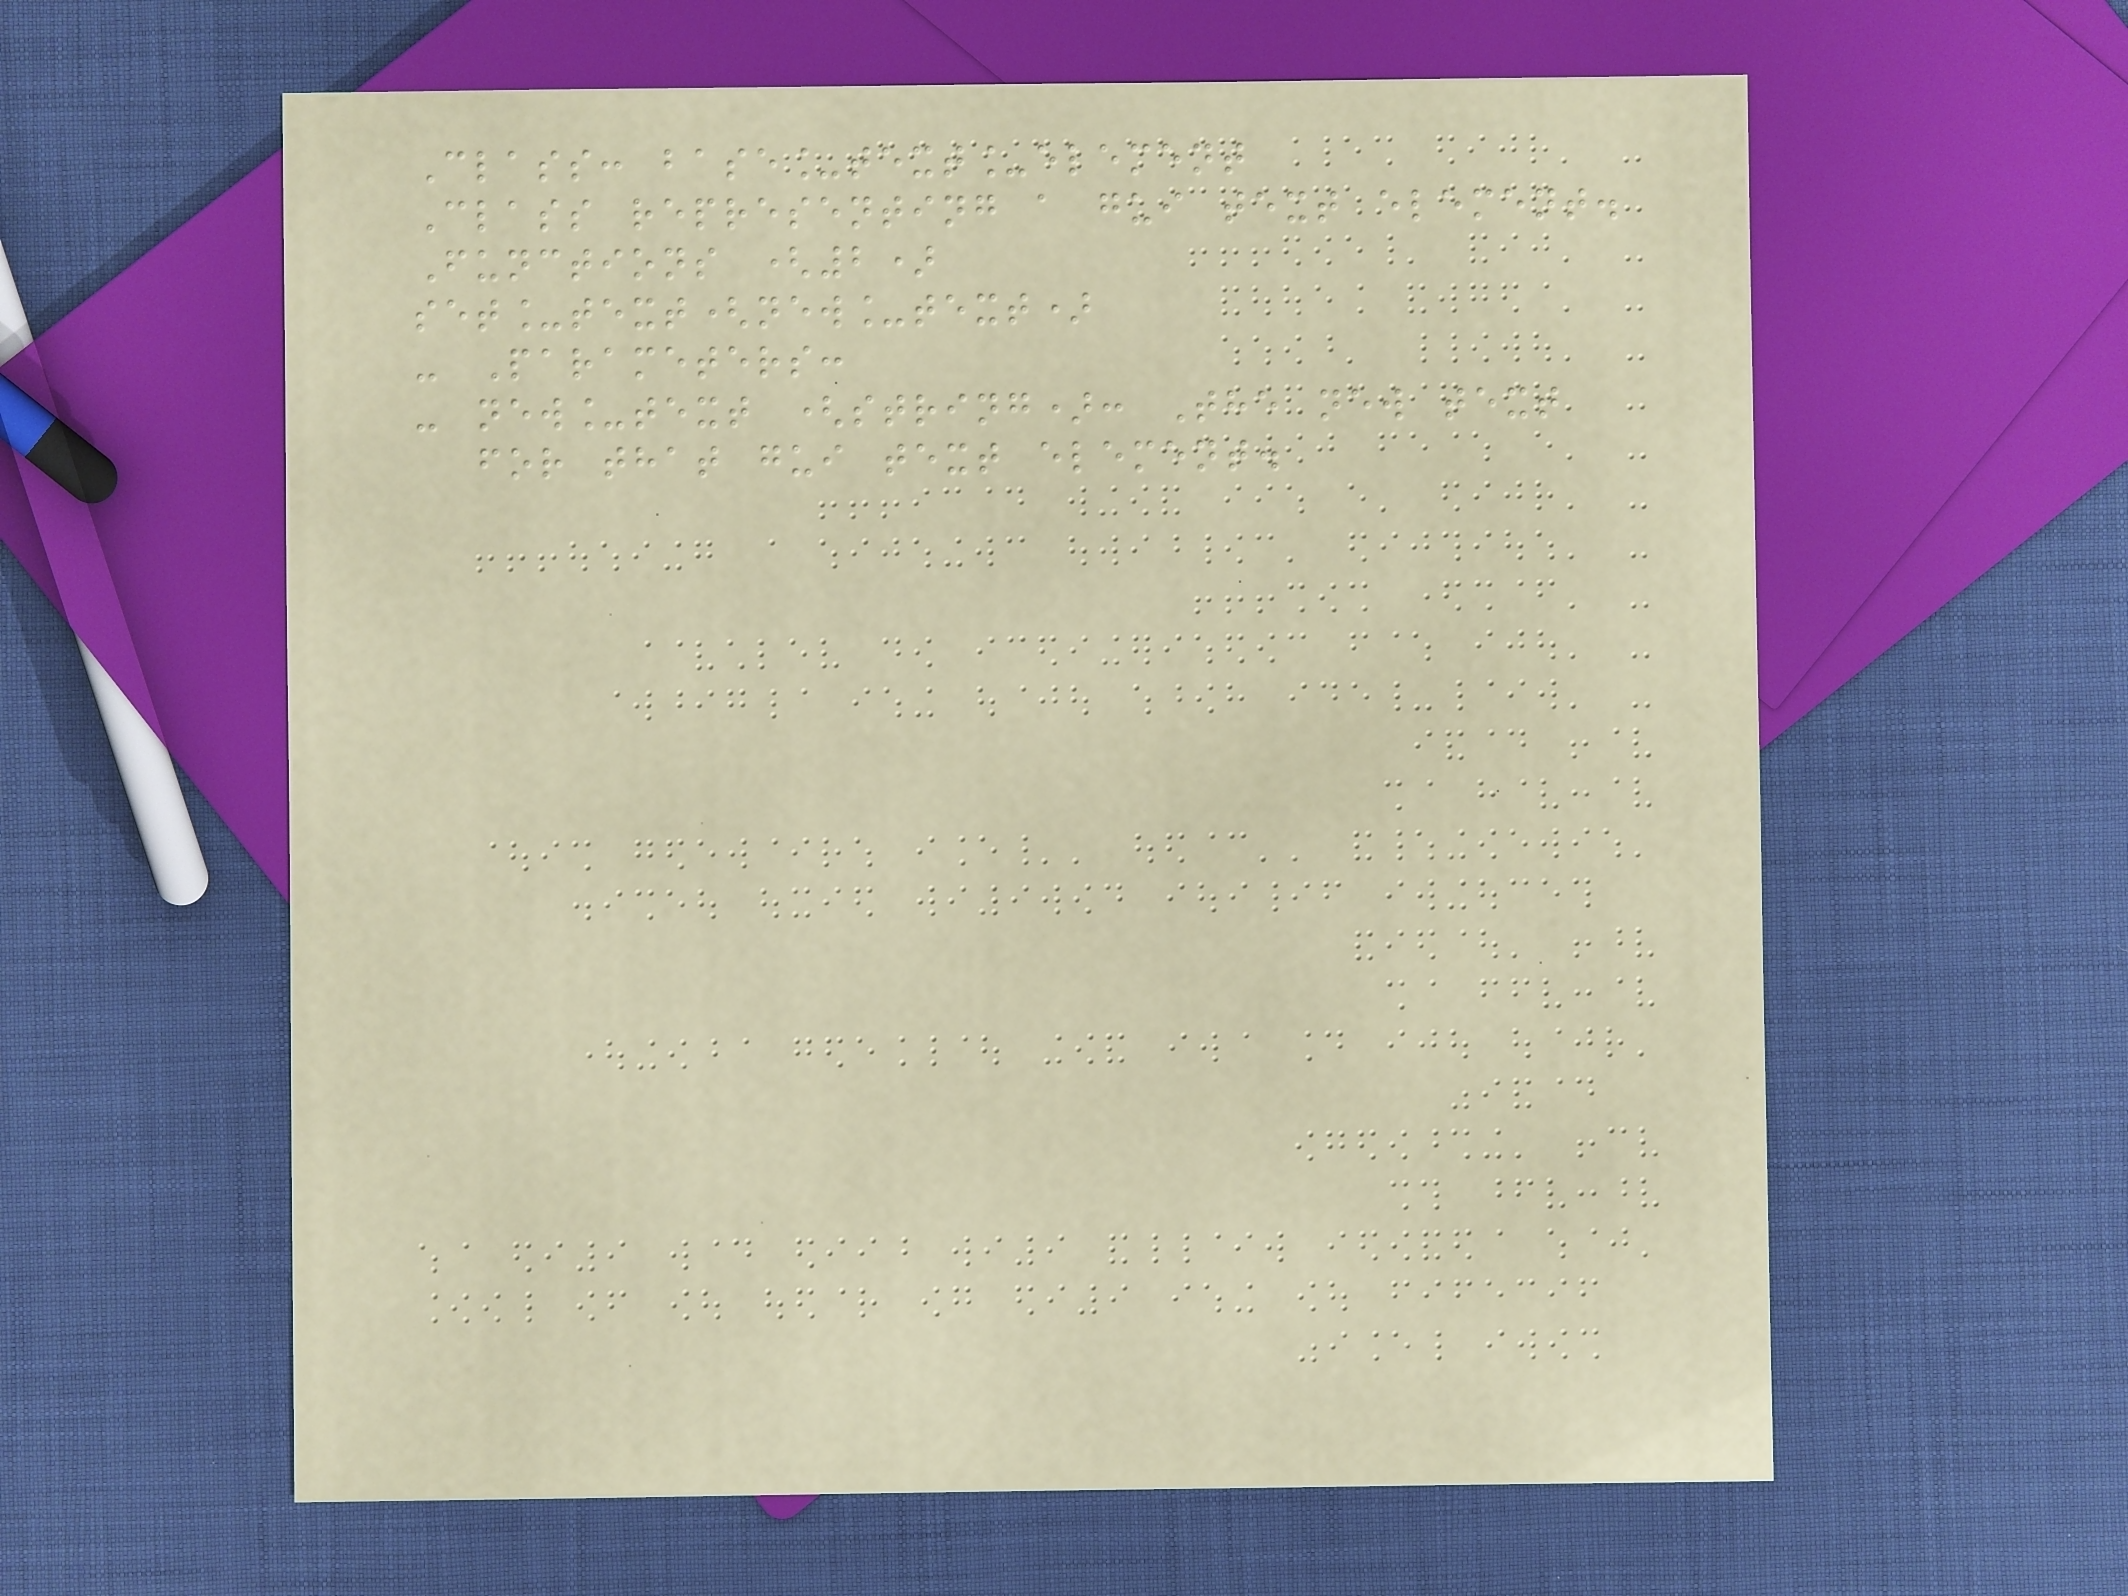Class: base_text_element
Class representing a gui text element.
Functions (2)
set_text(new_text)
- Parameters:
- new_text (string): The new text
for that gui text element.
